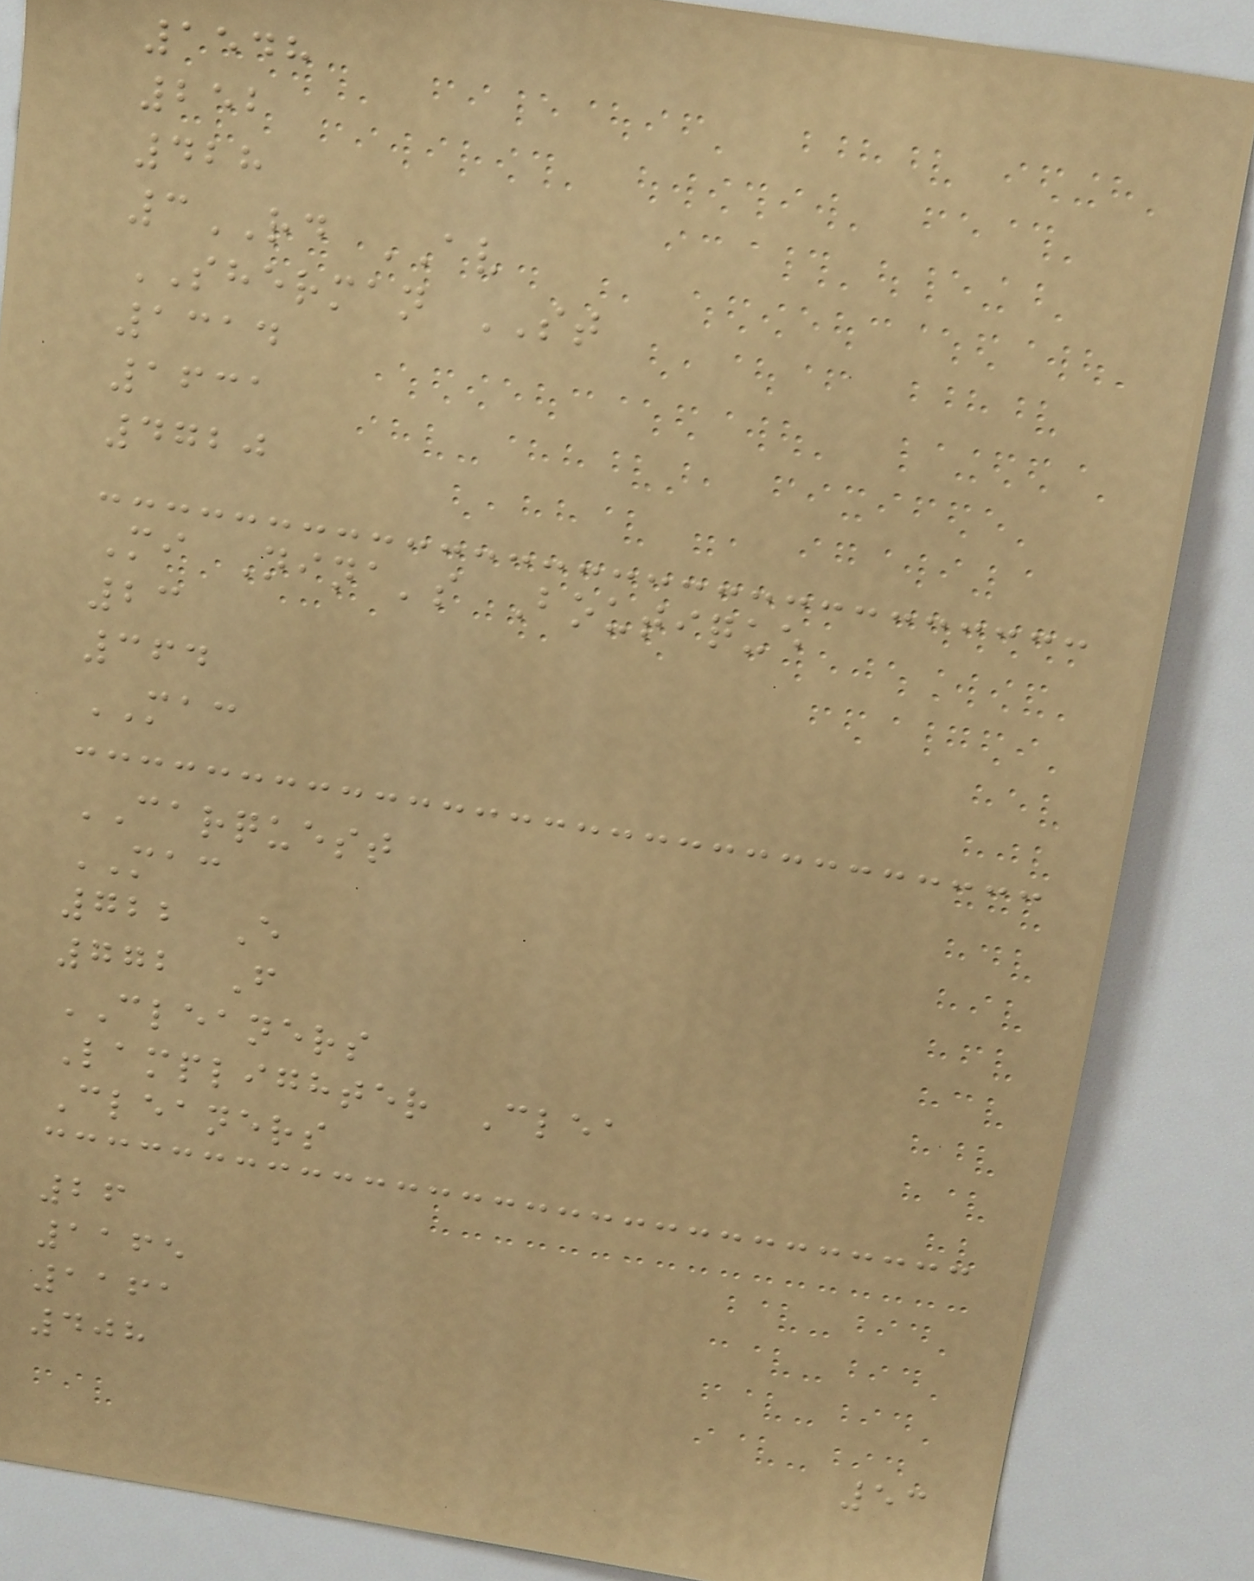1548
252
428
3RD AV
SHERMAN ST
1314
1631
4720
Mi Nina's Boutique
23
364
MAC
CARQUEST
MAC
722 E
772 F
CLEANERS
Lamplighter Clea
Cleaners
26
1165
1161
408
53
